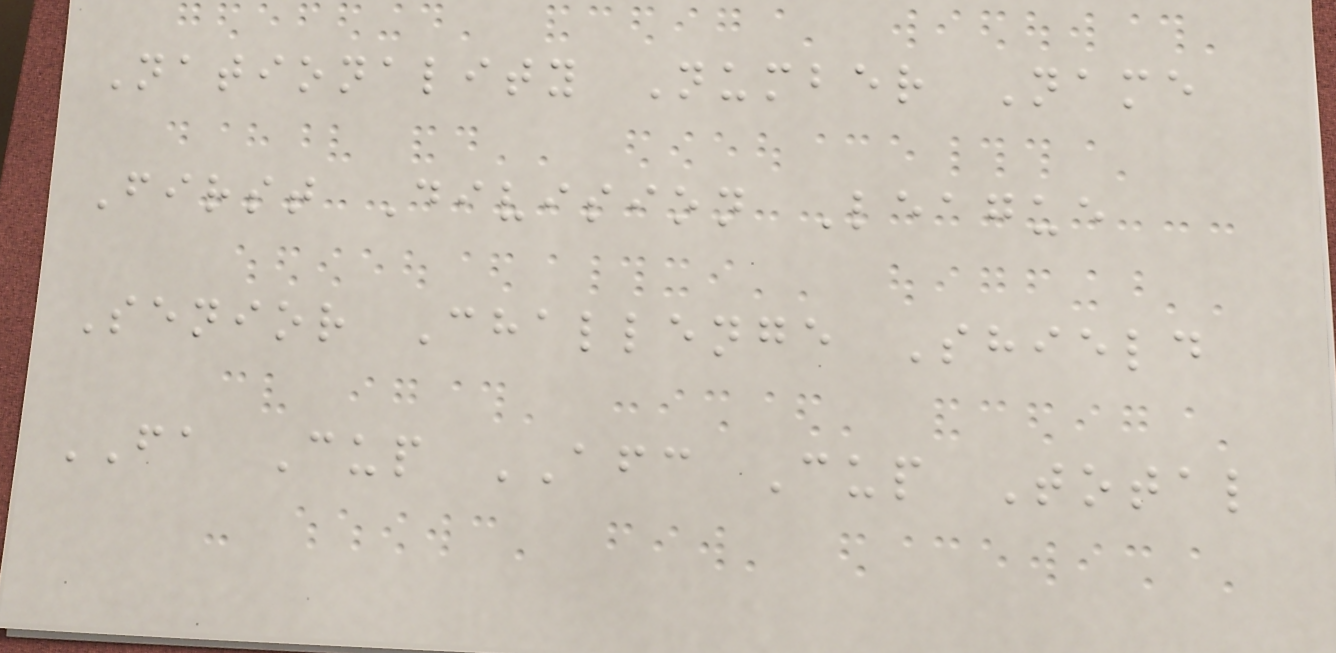Nationality Number Name
First Division League
Senior Challenge Shield
FA Cup AFC Cup Total
